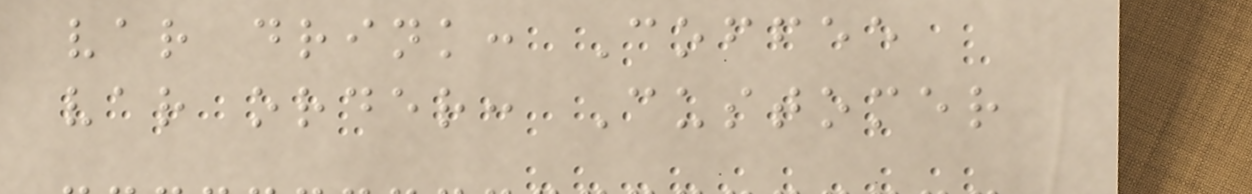var drink: Coffee
var order: Customer
